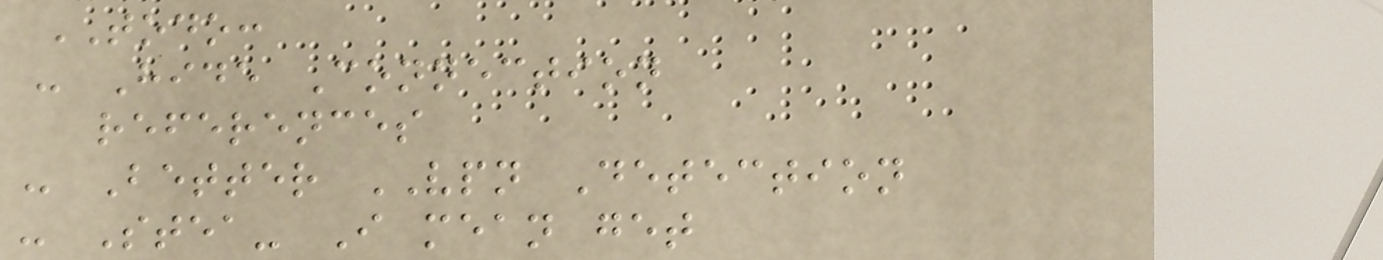TODO:
- Hide Connection
references
- Better VPN Detection
- Stea- I mean get
